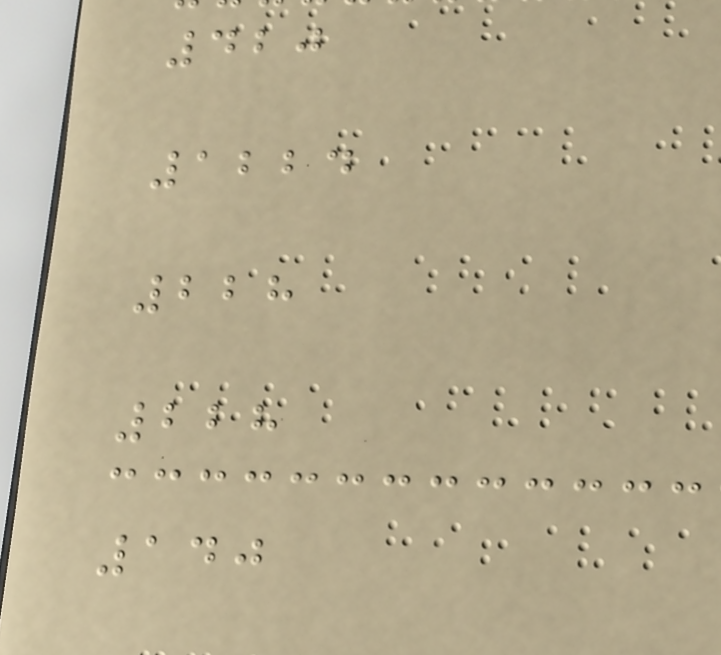420
1224
228
228
140
